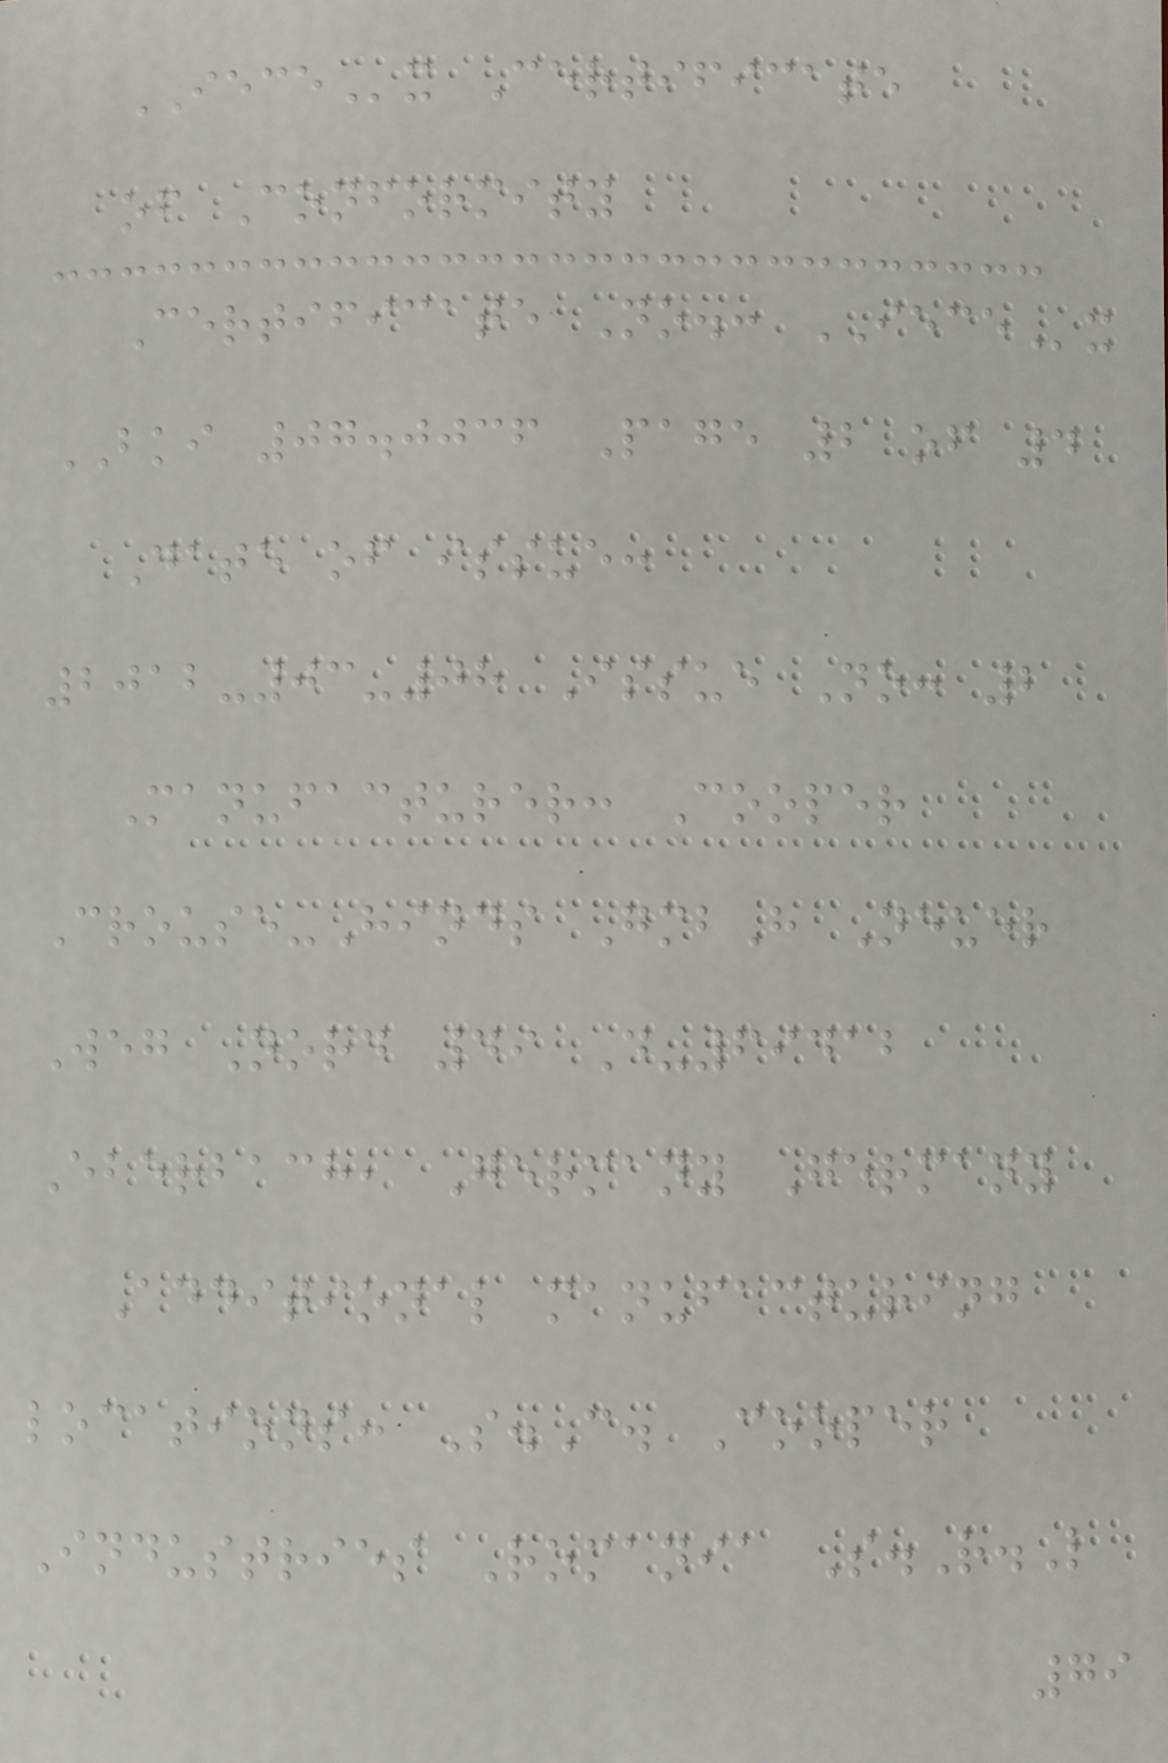IECEx Certificate
of Conformity
Certificate No.: IECEx
BKI 07.0036 Page 2 of 4
Date of issue:
2012-03-08 Issue No: 2
Manufacturer: Cooper
Crouse-Hinds GmbH Neuer
Weg Nord 49 D-69412
Eberbach, Germany Germany
Additional manufacturing
locations: S.C. Cooper
Industries Romania S.R.L
79
